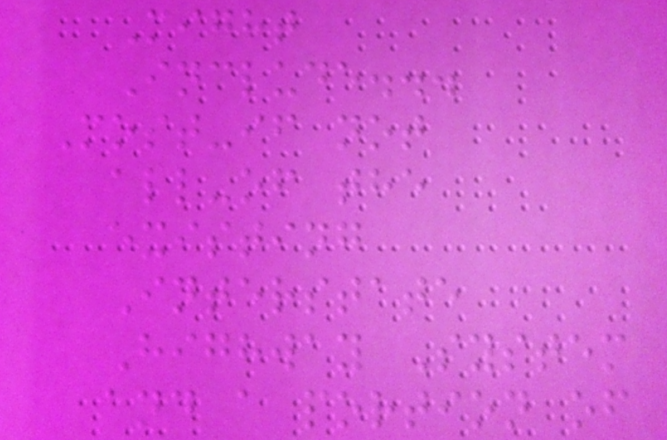Might
Include...
Most-if not
all-of the
existing
Interstate
Highway System
and a portion of
